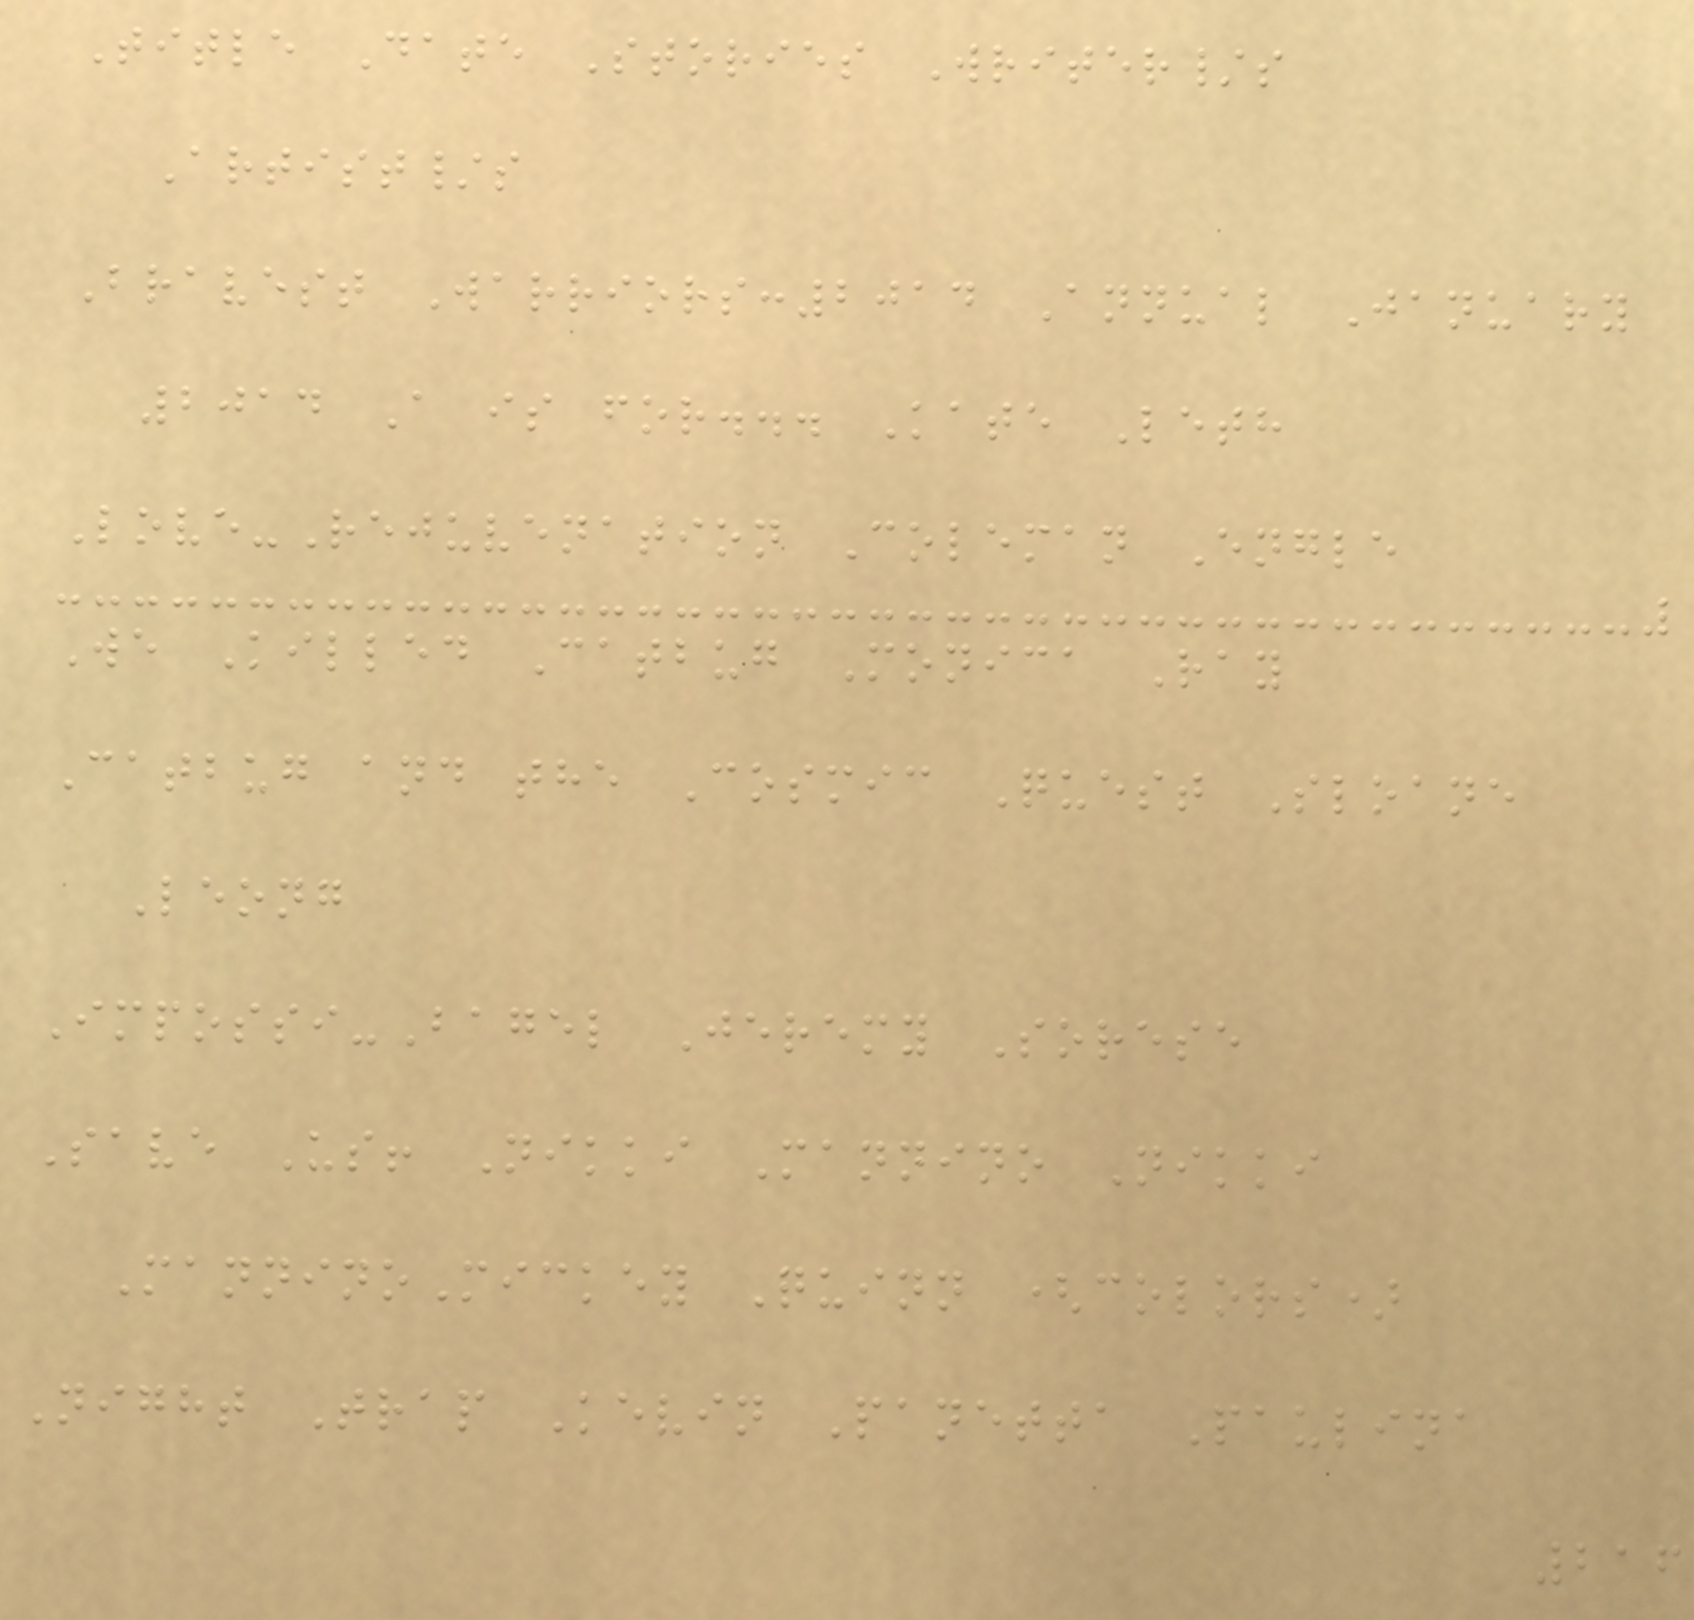Title Date Stories Writer/s
Artist/s
Bravest Warriors:2014 Annual January
2014 A is for... Kate Leth
Love-Rejuvenation Coleman Engle
We Killed Catbug Monica Ray
Catbug and the Cosmic Quest Sloane
Leong
Impossi-Bagel Jeremy Sorese
Save Us! Nikki Mannino Nikki
ManninoMickey Quinn (colors)
Night Trap Kevin Panetta Paulina
216
